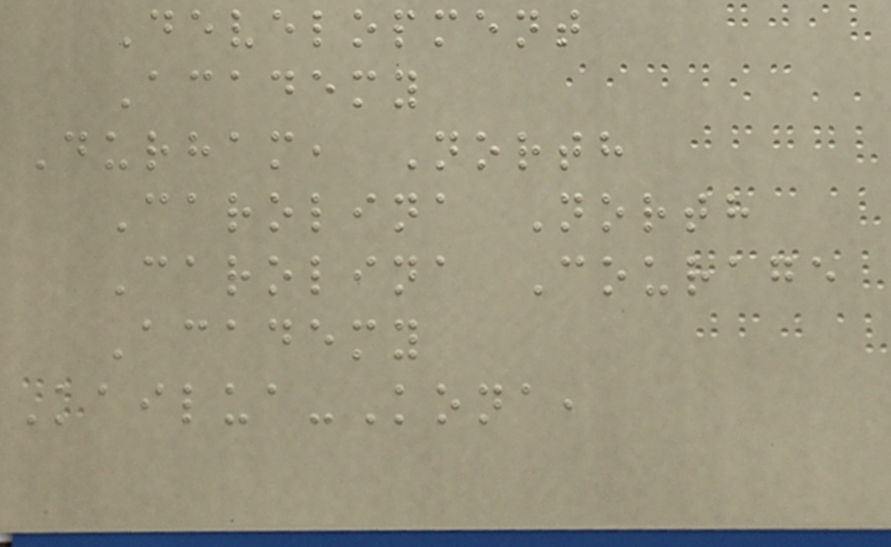Development
Academy
Durham, North
Carolina North
Carolina Courage
Academy
Kailua-Kona,
